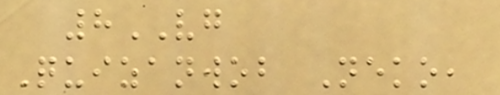8VG
Quizanwob Neko,
